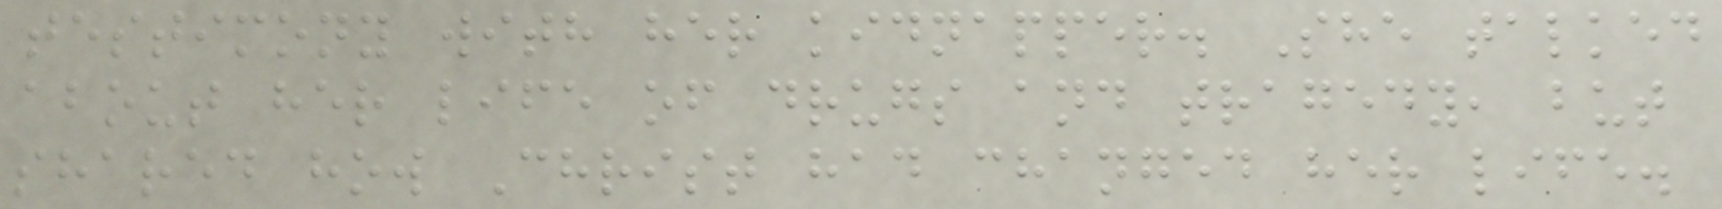testimony with her kidnapper. She talked
about her life of drugs and tragedy, but
shared how Christ had changed her life.
